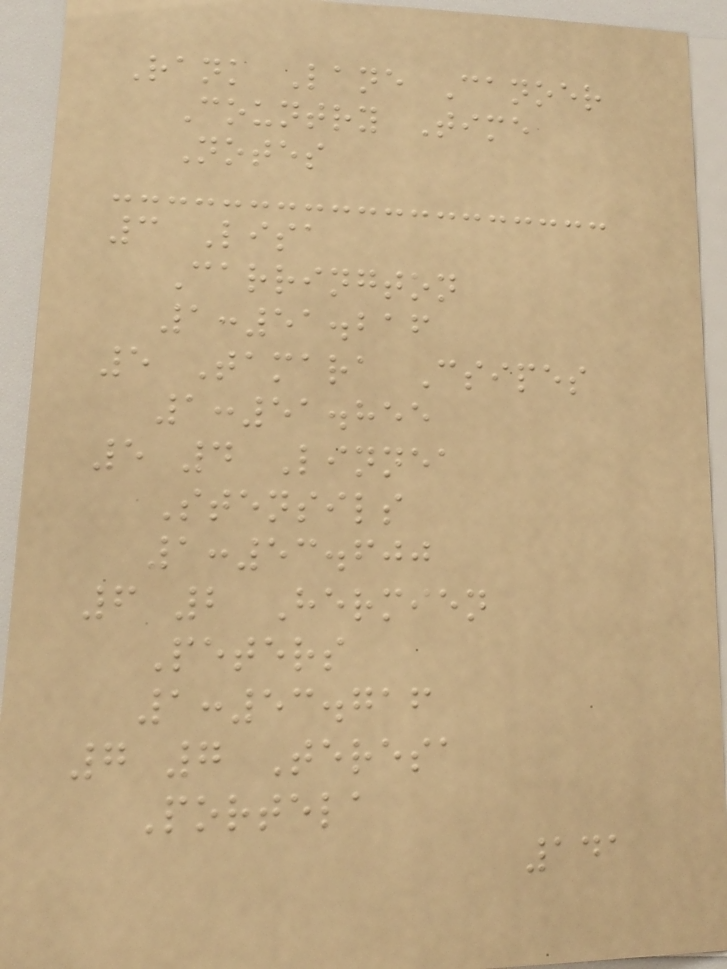Rank Lane Canoer
Country Time
Notes
3 Lisa
Carrington
1:51.216
5 Tamara Csipes
1:51.855
5 4 Linnea
Stensils
1:53.600
6 2 Hermien
Peters
1:53.716
7 7 Teresa
Portela
141
